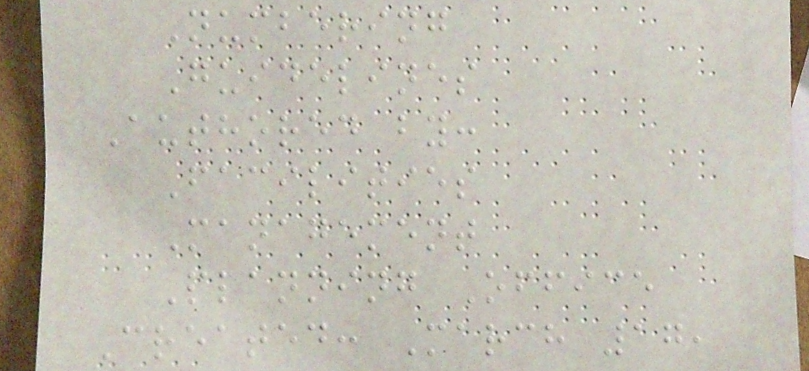Numbering
Guidelines
Authored by:
Facilities
Management
Planning Office
Created: March 17,
